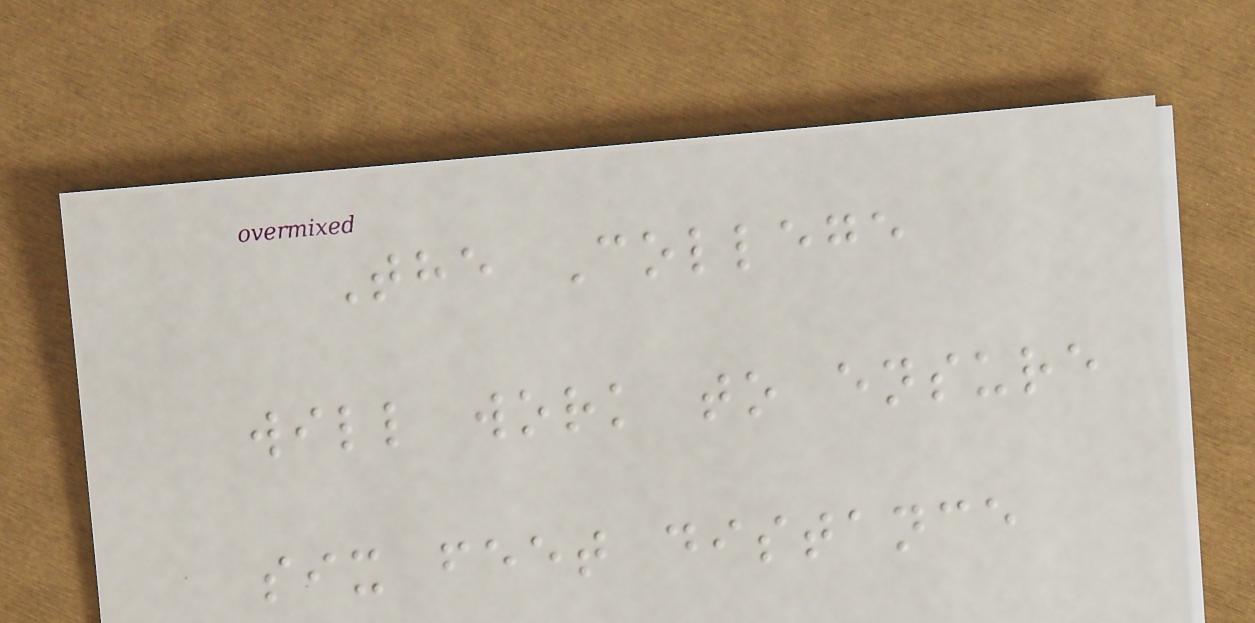The College
will work to ensure
six feet distance
